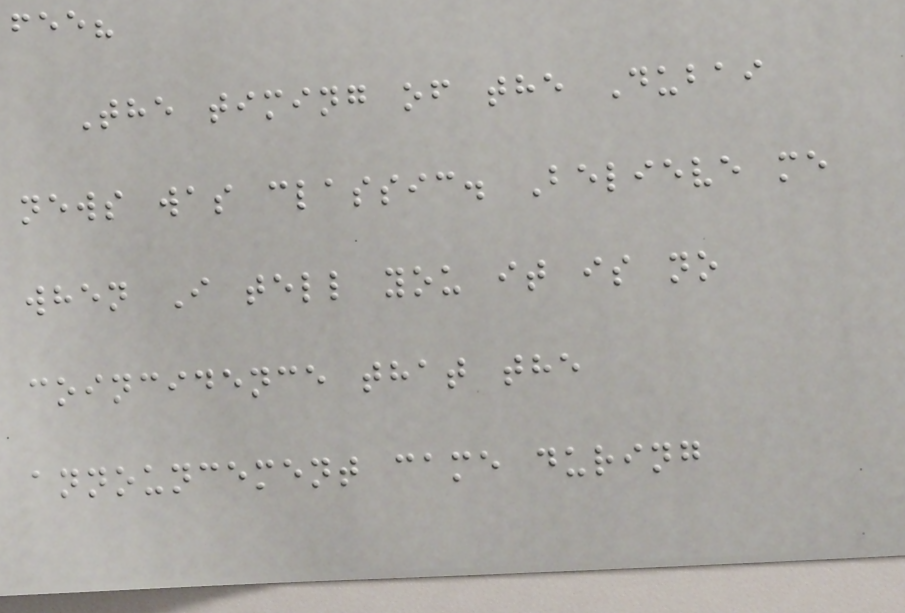fee?
The timing of the Dubai
news was classic. Believe me
when I tell you it is no
coincidence that the
announcement came during
